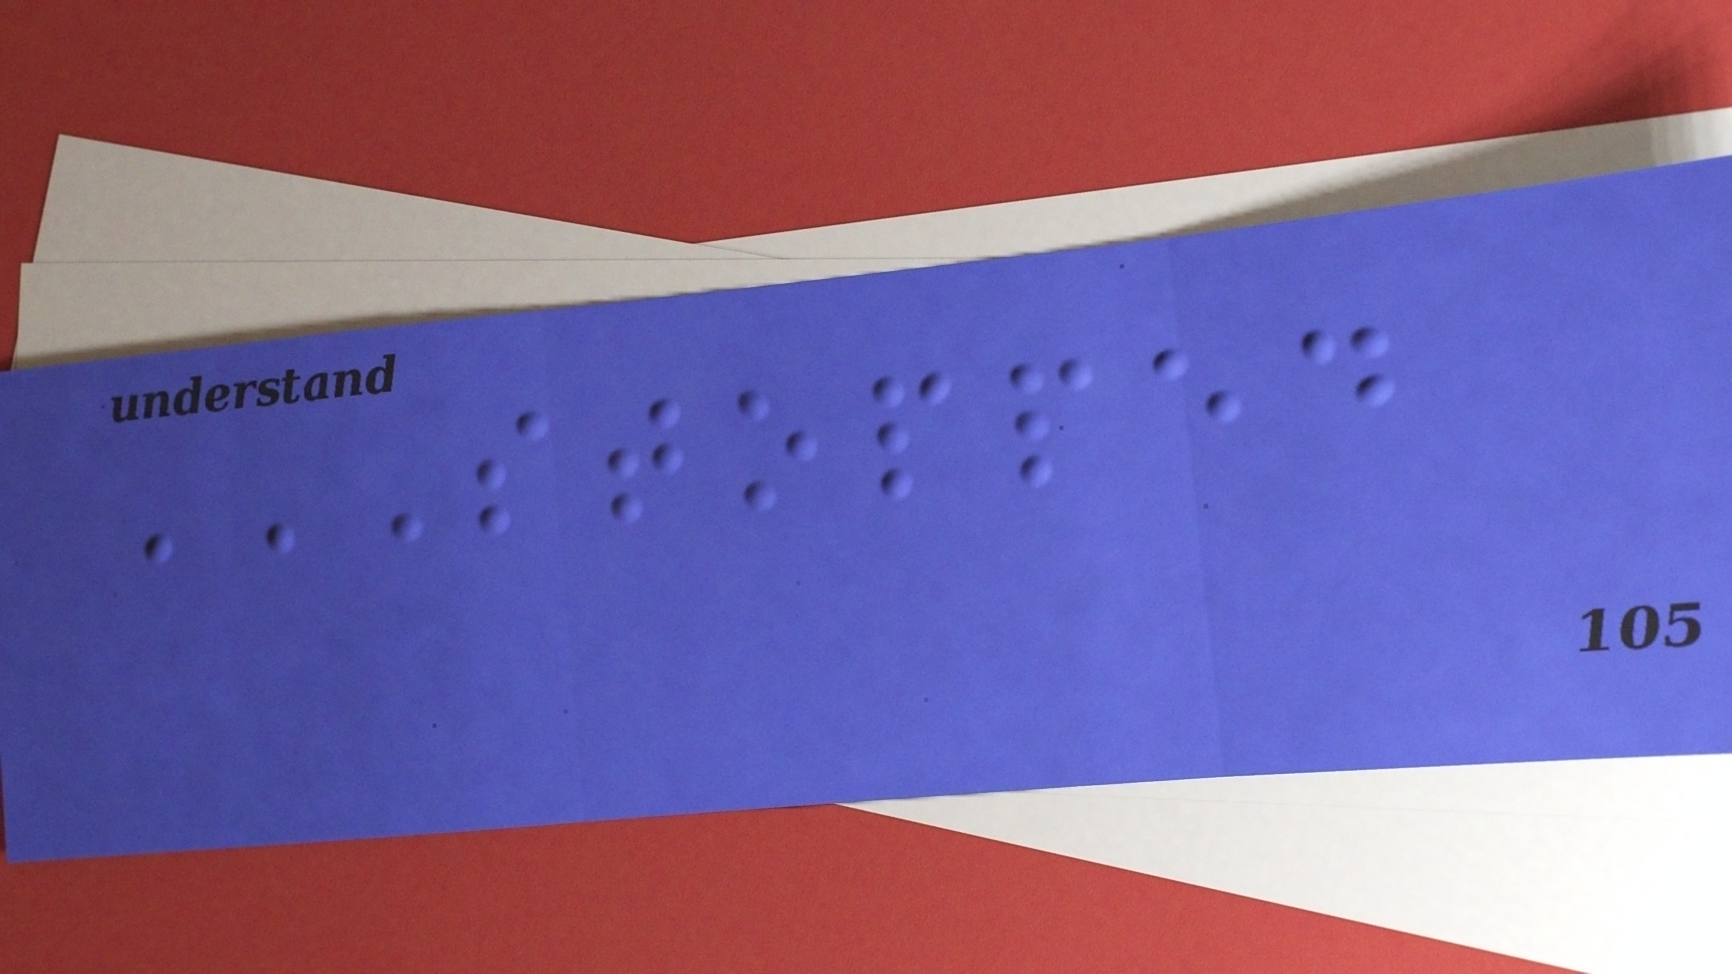STOPPED
